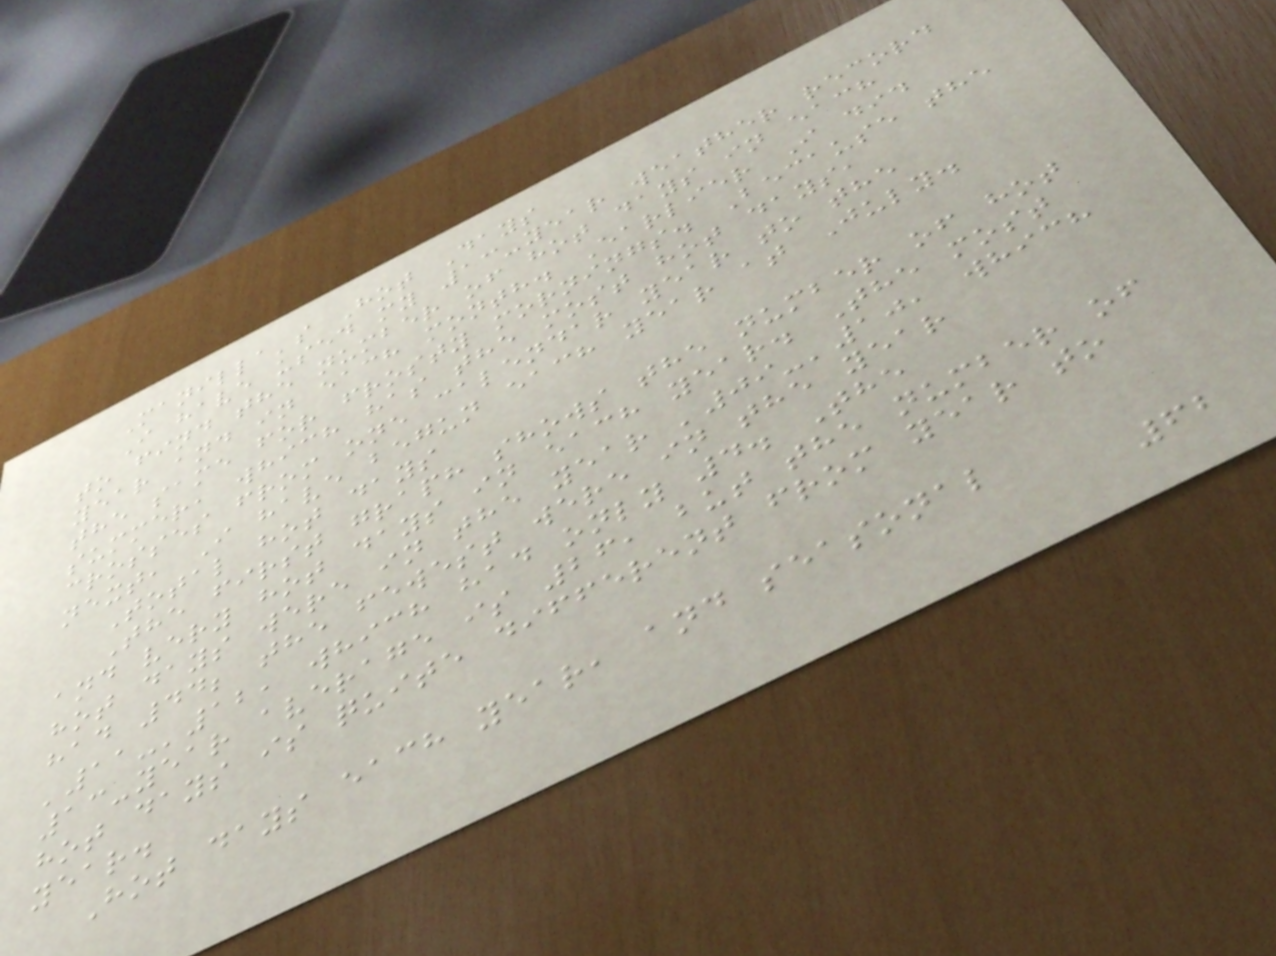Manilla's Hot Days
I have used my 13-year weather record
to find the number of hot days in each
year and in each month. Earlier I did
the same for frosty mornings. Because the
summer, which has the most hot days,
crosses from one calendar year to the
next, I have begun each year at July.
Total hot days
The first graph shows the number of hot
and very hot days in each year. The most
hot days were in the year '09-'10, which
had 44; the fewest were in the year
'11-'12, which had only 4. The
13-year average is 26, but the number of
hot days is quite different from year to
year.
Hot days each year, and seasonal
62
